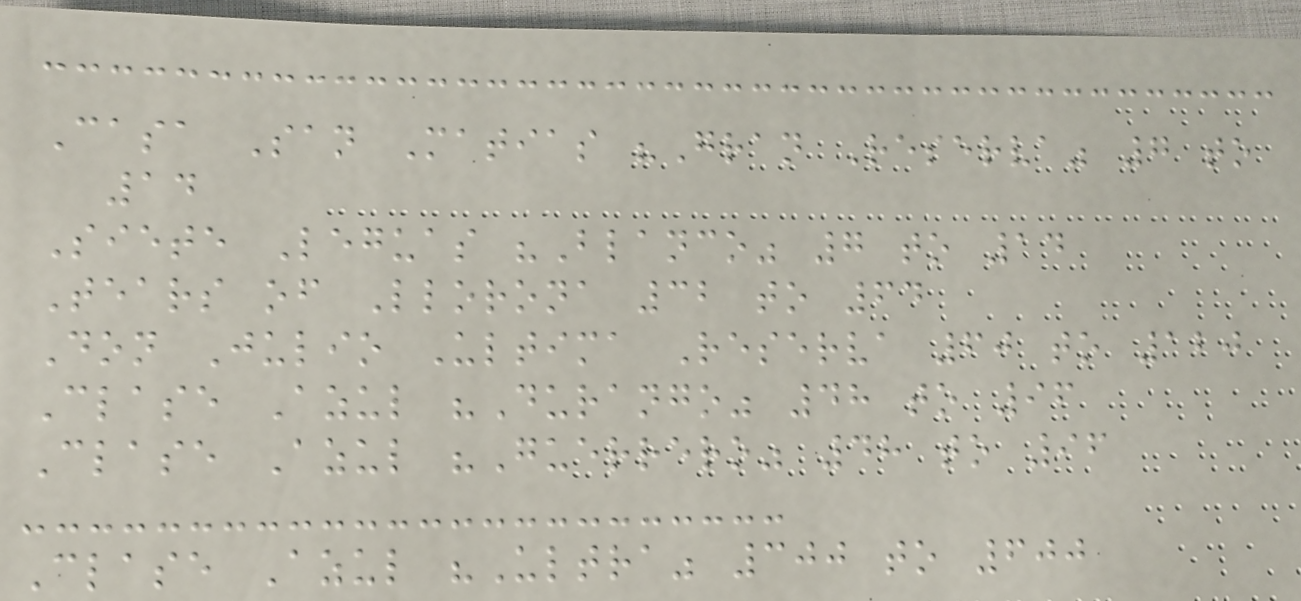Casa San Matias "Gran Reserva" 7 to
14
Siete Leguas "Blanco" 7 to 14
Tears of Llorona 32 to 64
Don Julio Ultima Reserva 60 to 120
Clase Azul "Durango" 48 to 96
Clase Azul "Guerrero" 48 to 96
Clase Azul "Ultra" 300 to 600
